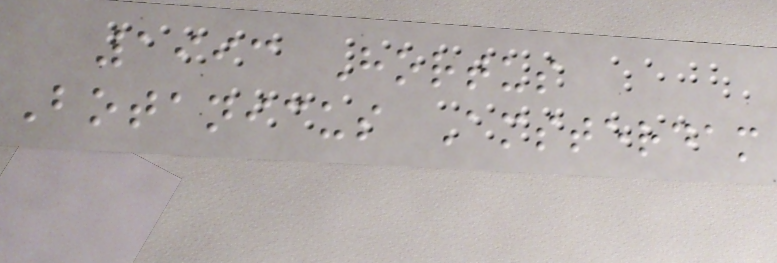1993 Hortus
Botanicus Amsterdam
